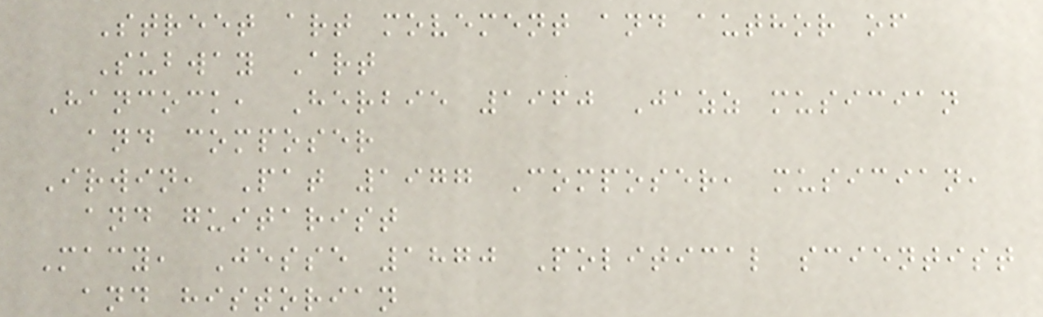Street art movement and author of
Subway Art
Hancock, Herbie 1960 Jazz musician
and composer
Irwin, Pat 1977 Composer, musician,
and guitarist
Macy, Jesse 1870 Political scientist
and historian
